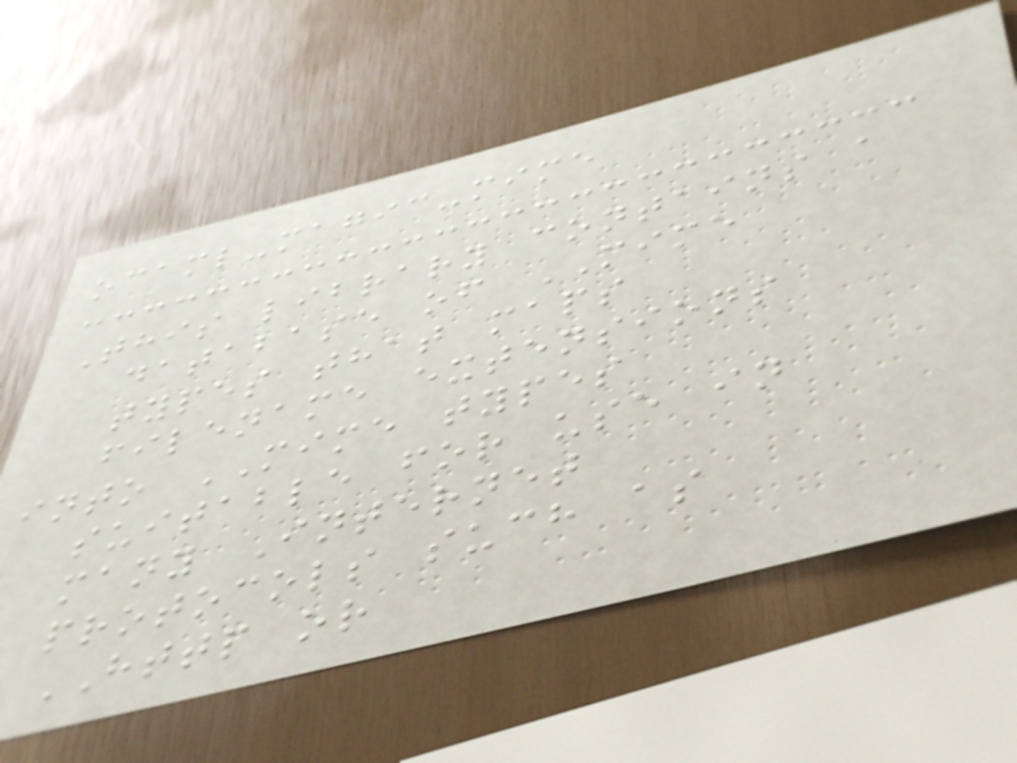ocaml-magic-mime
This library contains a
database of MIME
types that maps
filename extensions
into MIME types
suitable for use in
many Internet
protocols such as
HTTP or
